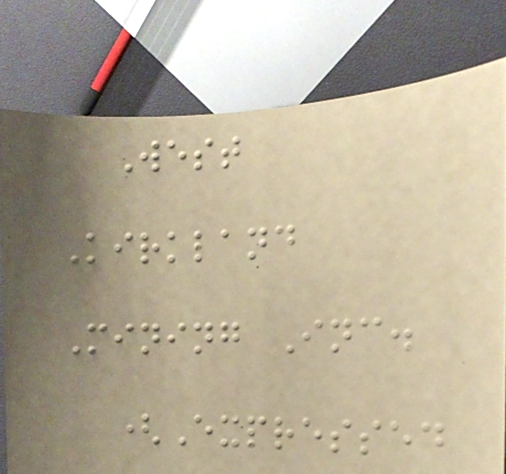West
Kirkland
Mining Inc.
(Expressed
